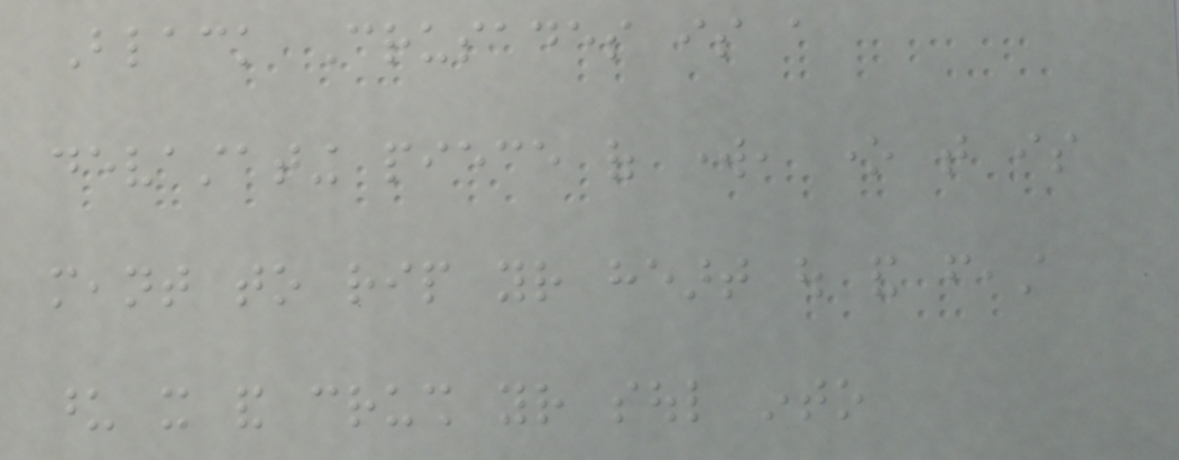Black Crusades is a
devastating piece of work, one that is
meant to rip your heart out and feast
upon it and crush your soul into
